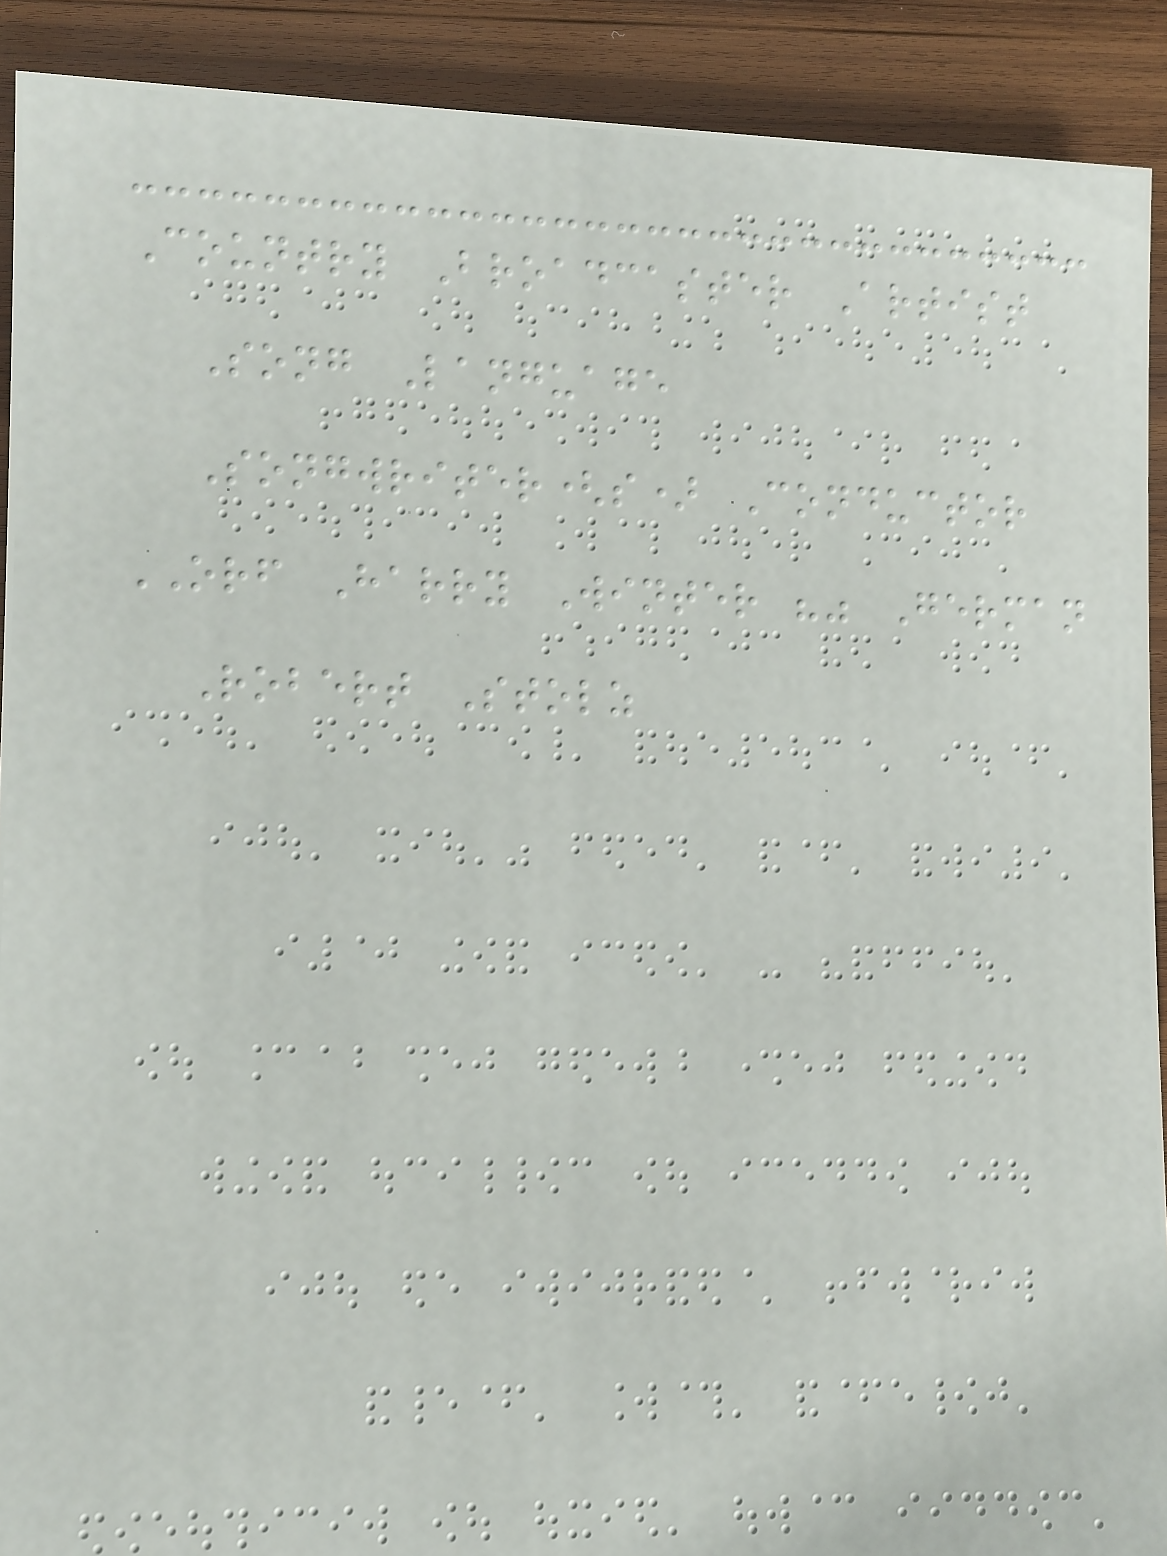Country Broadcaster Artist
Song Language
Songwriter(s) Conductor
ORF Harry Winter "" German
Robert Stolz
